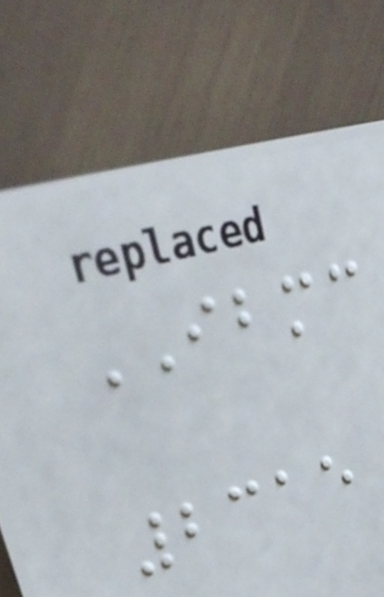IBMC
2315
